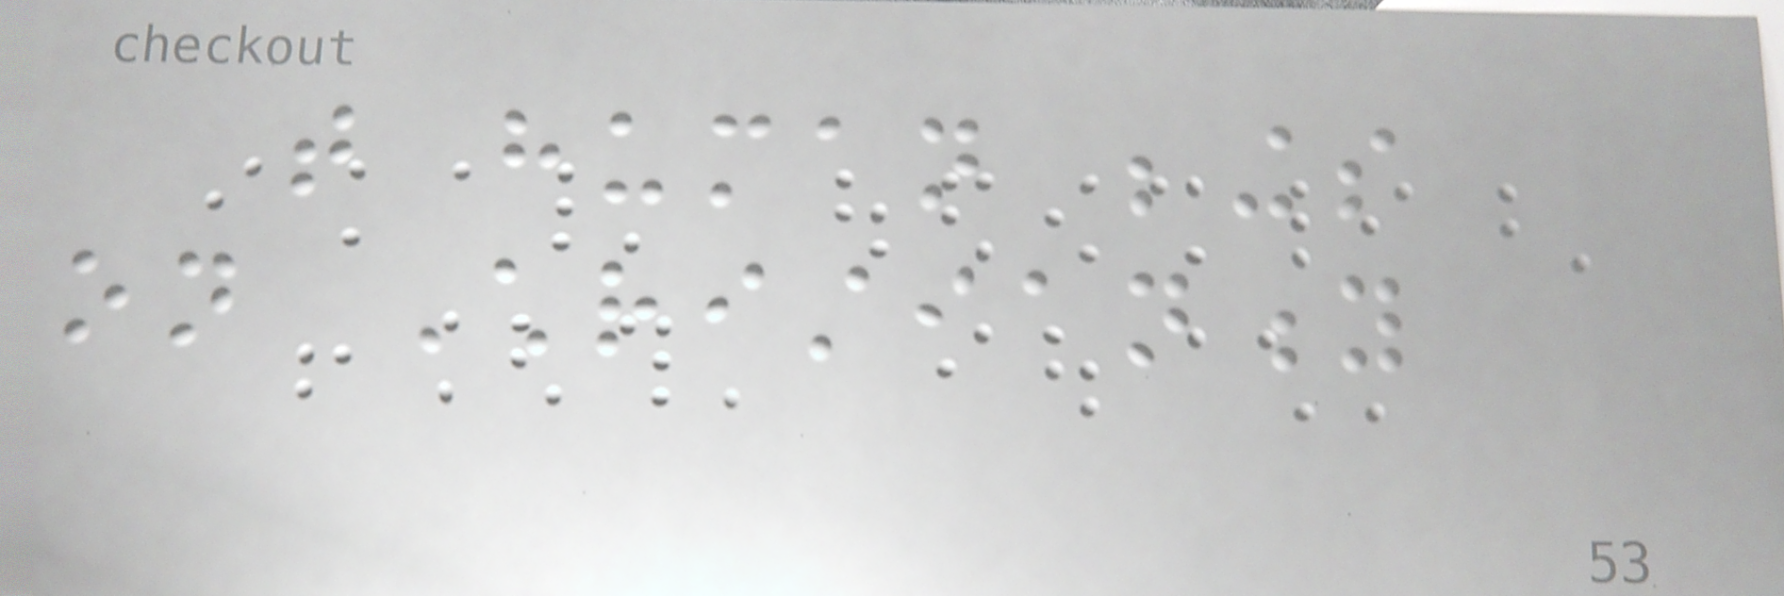that human beings
on Christianity
